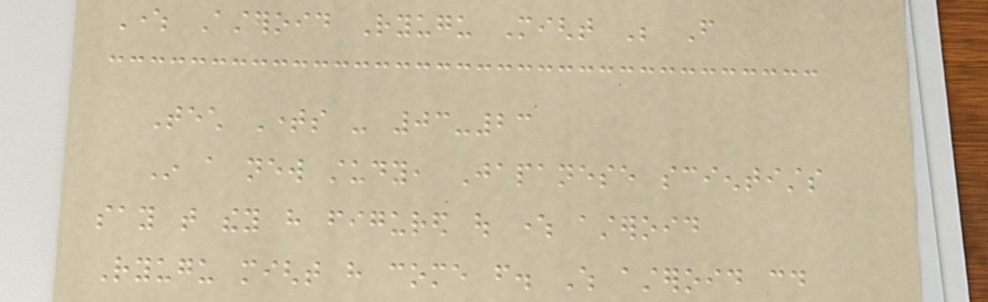Where Asteroid Ryugu Might Be From
Tech Times - 03-23
In a new study, Japanese scientists
say that they have figured out where asteroid
Ryugu might have come from. Which asteroid could
